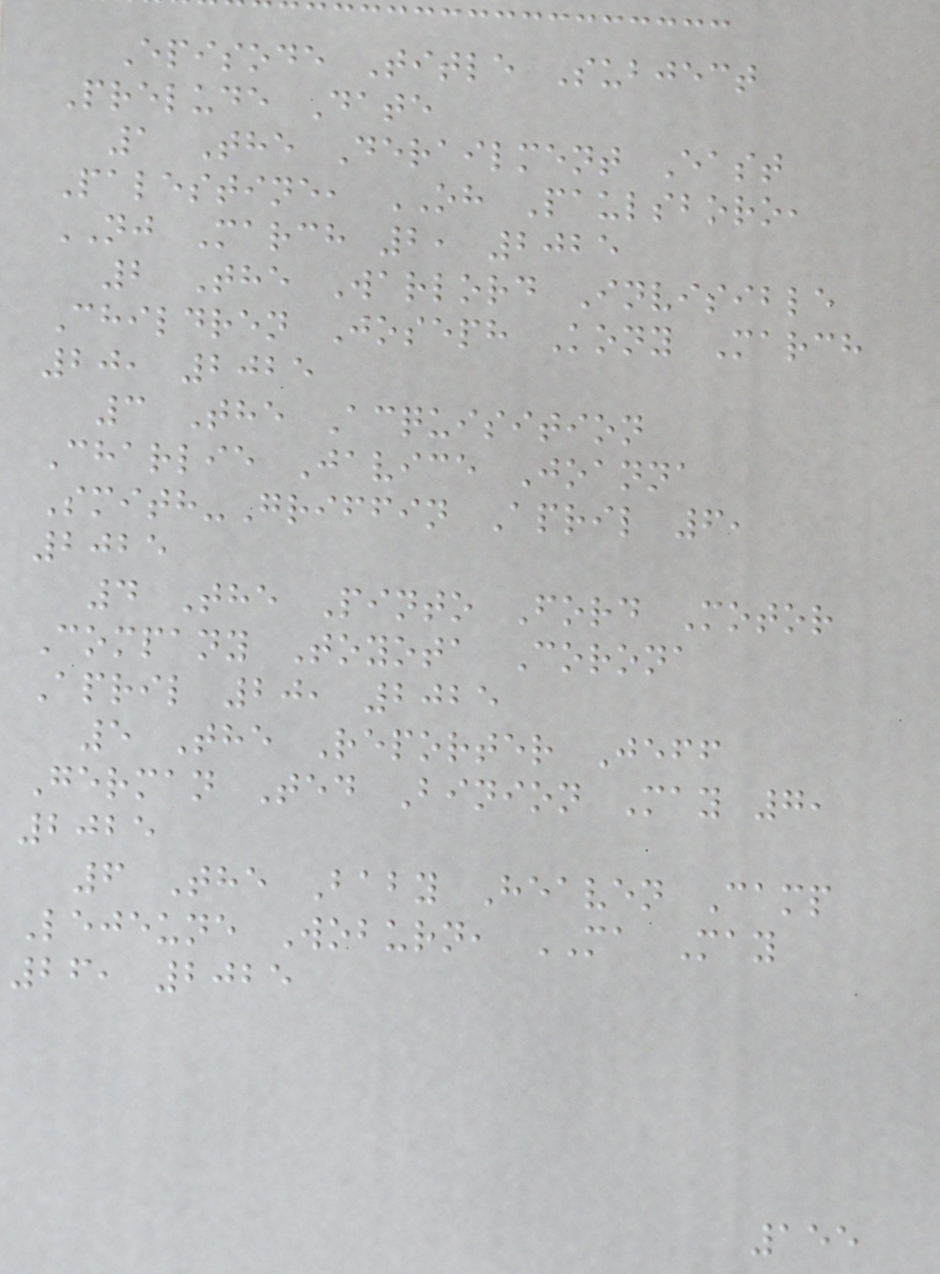Episode Title Subject
Prelude Date
1 The Derailment East
Palestine, OH Paulsboro,
NJ March 2, 2025
2 The Warlord Invisible
Children Joseph Kony March
20, 2025
3 The Acquisition
Charlie Javice Joanna
Smith-Griffin April 6,
2025
4 The Pinto Ford Motor
Company Toyota Corona
April 20, 2025
5 The Reporter Jeff
German Ted Binion May 7,
2025
6 The Baby Heaven Camp
Lejeune Woburn, MA May
26, 2025
155
